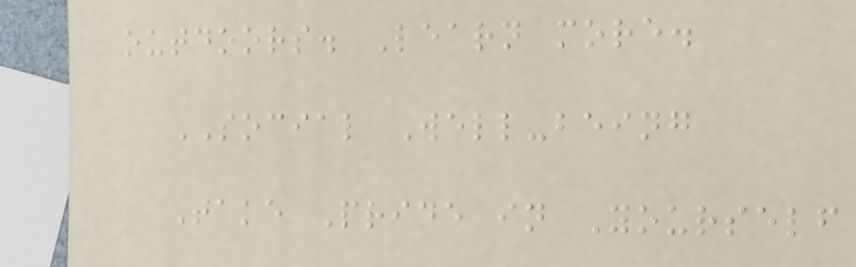outdoors. Learn more.
SOCIAL Well-being
Take Pride in Yourself
